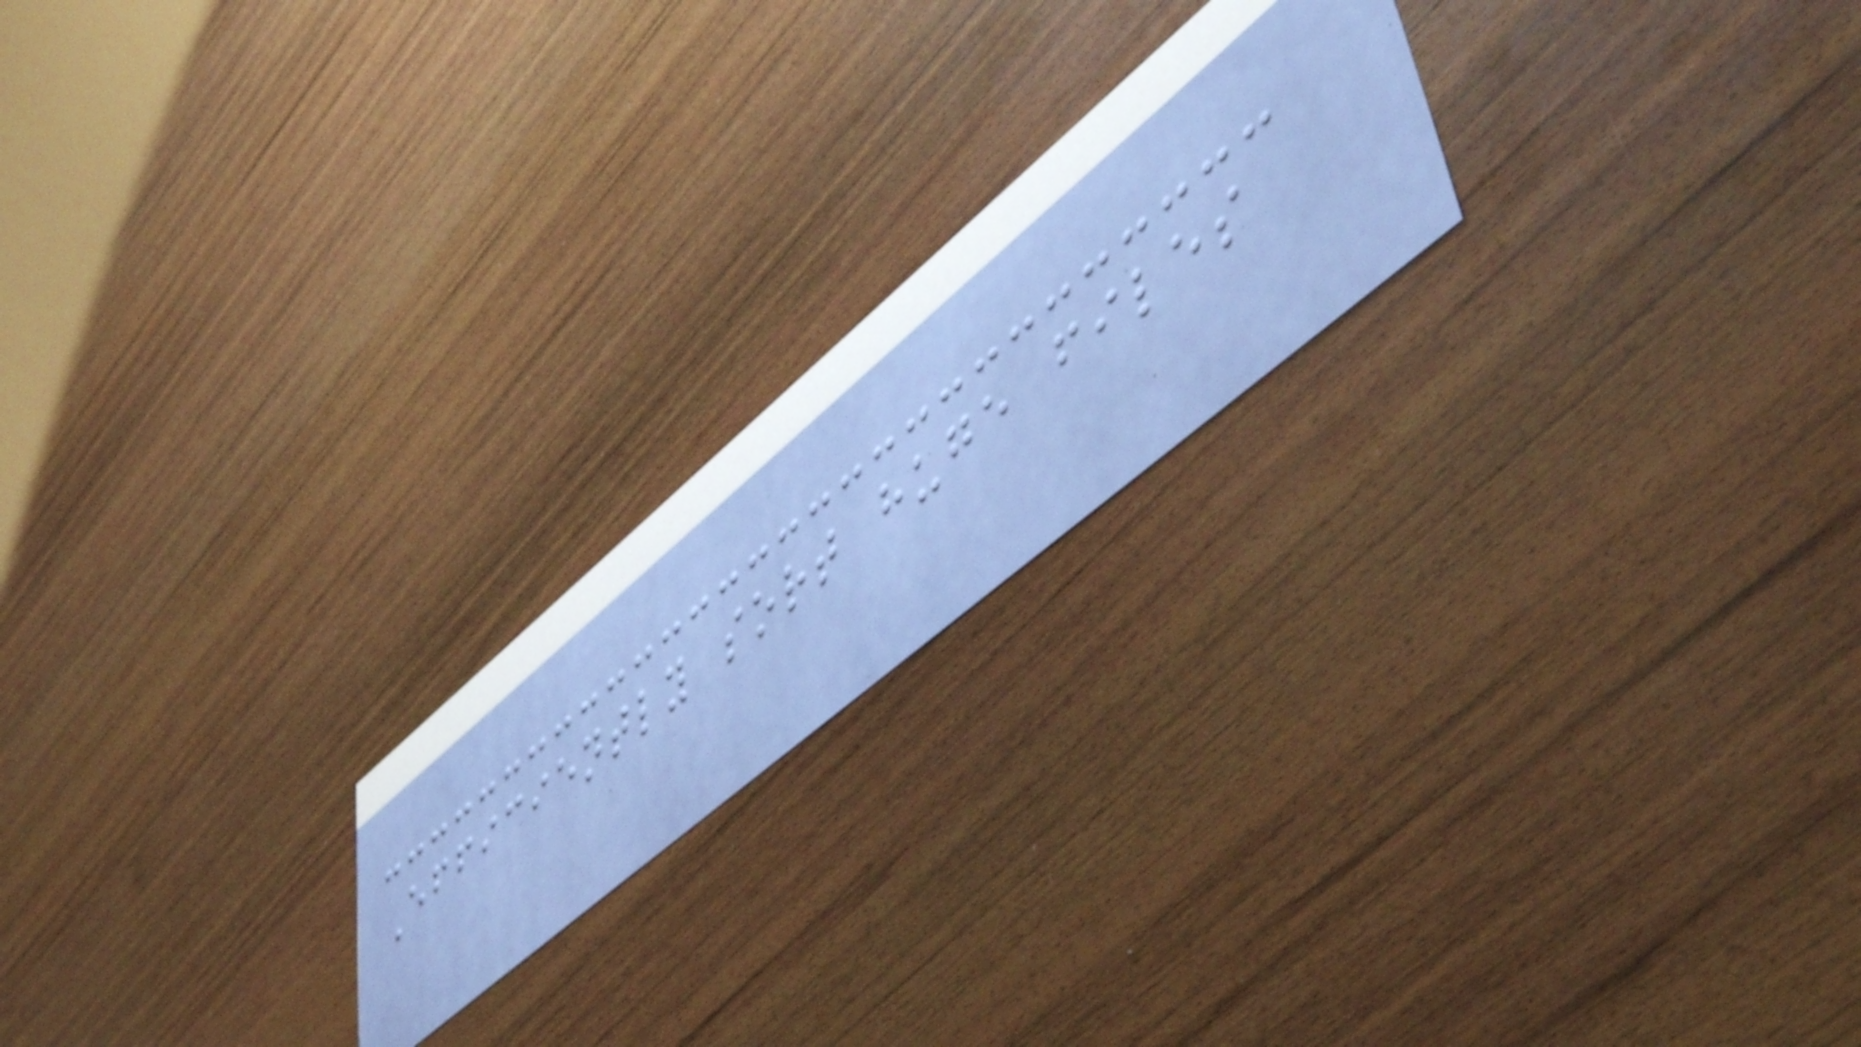Efficiently sort huge files
